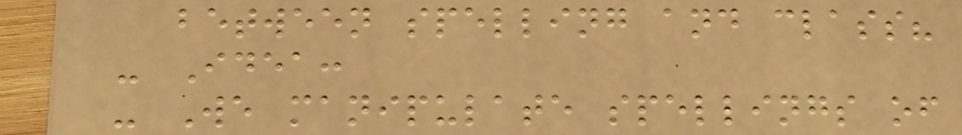between spelling and class?
- Idea:
- We manipulate spellings of
